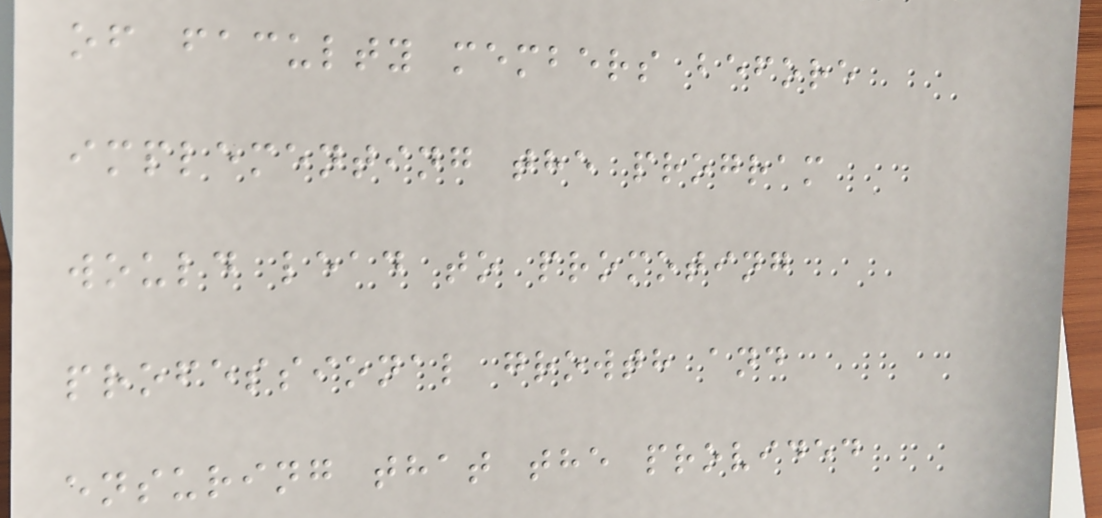of faculty members before
implementing the program
would lead to promoting
professional growth and
ensuring that the provided
